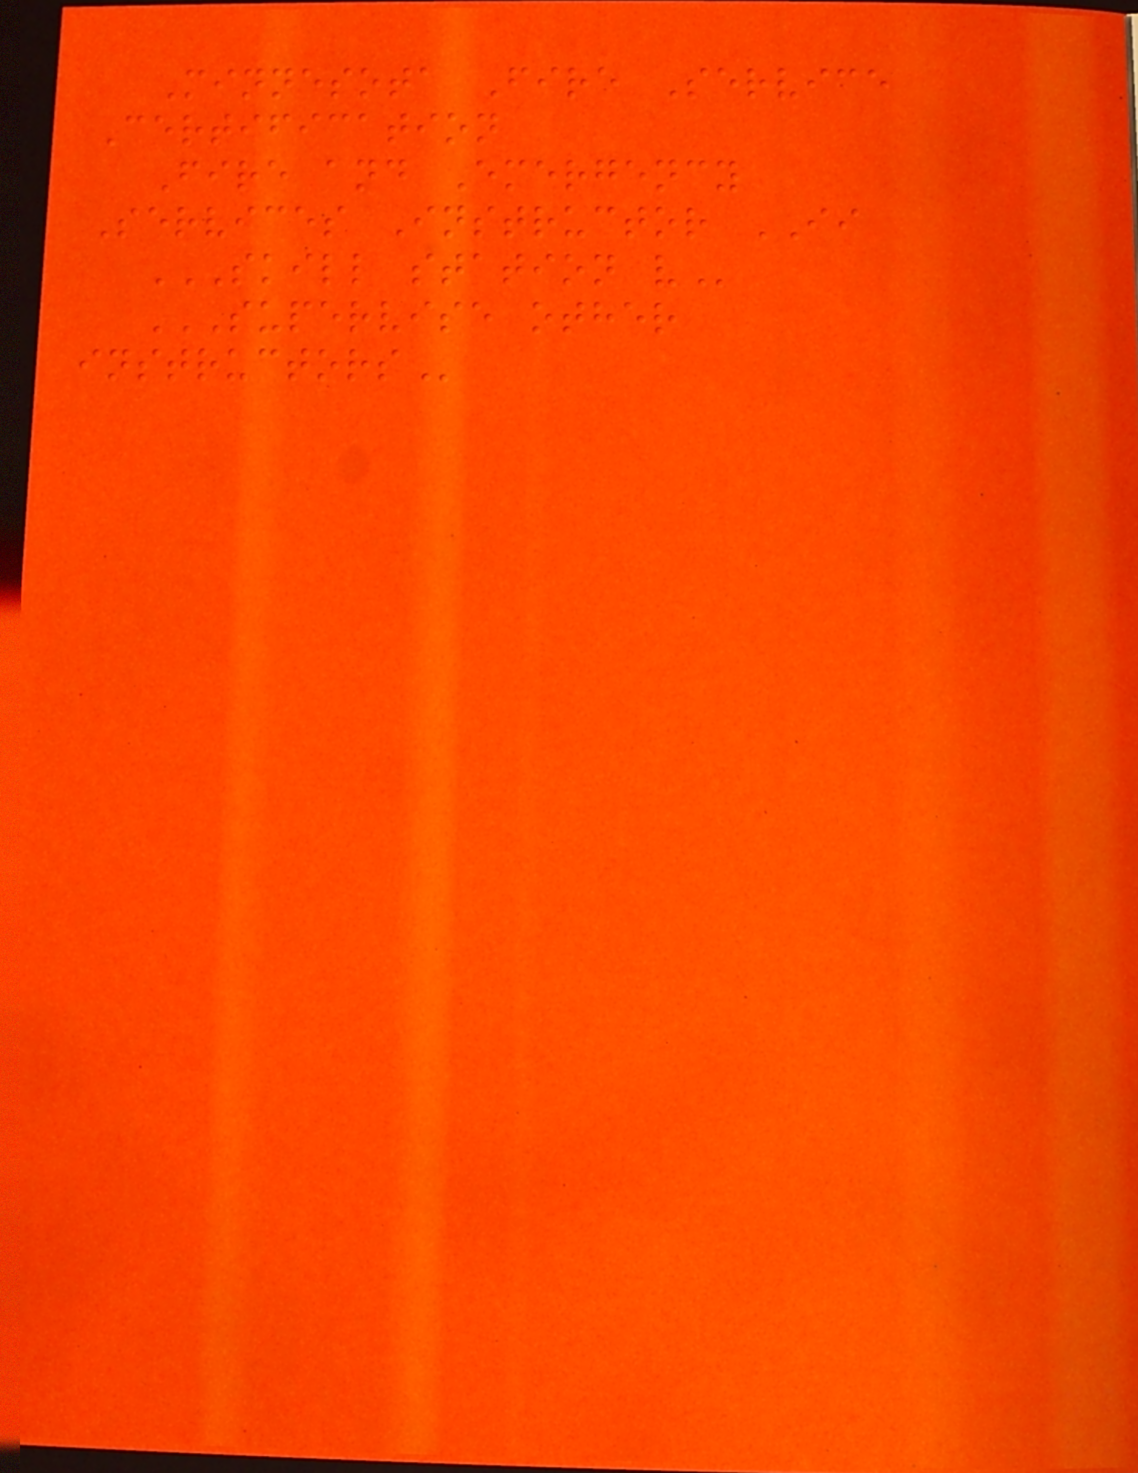Minnesota Fire Service
Certification
Fire and Emergency
Services Instructor II
SKILL STATION V
SUPERVISE OTHER
INSTRUCTORS
